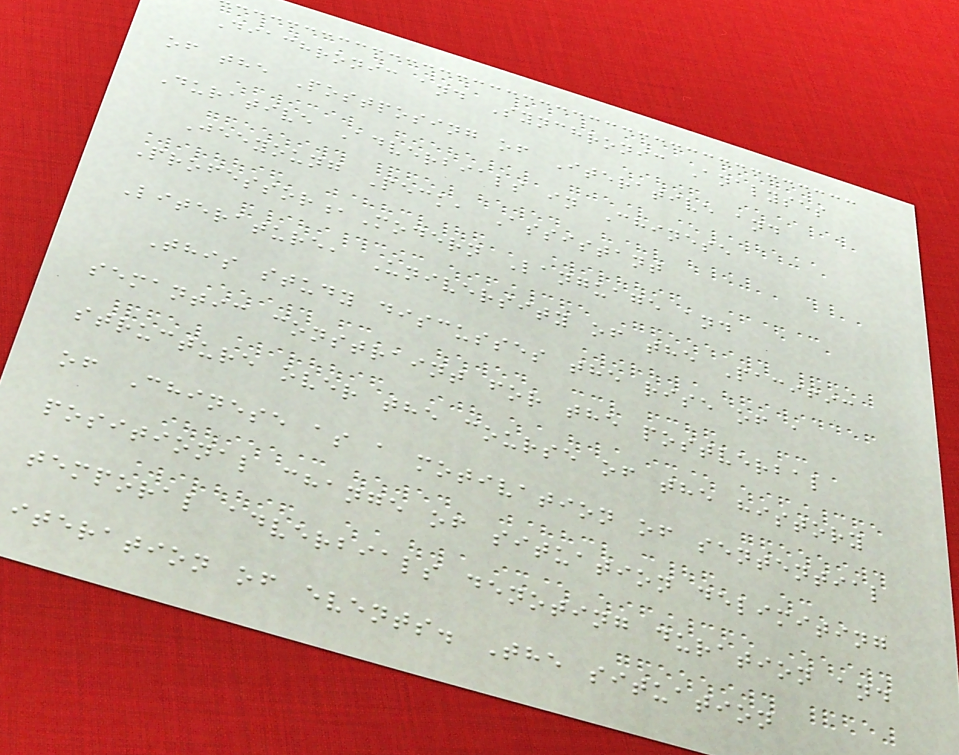Diachronic and Synchronic Analyses
of the Postposing of Iterative and
Durative Adverbials in Chinese
Jeeyoung Peck, Assistant
Professor,Modern Language and
Literature, University of the Pacific
This study discusses the rise of a
semantic constraint for the postverbal
structure over the course of the history
of Chinese as a motivation of sentential
positional change of situation delimiting
temporal adverbials denoting duration and
iteration of events. The situation
